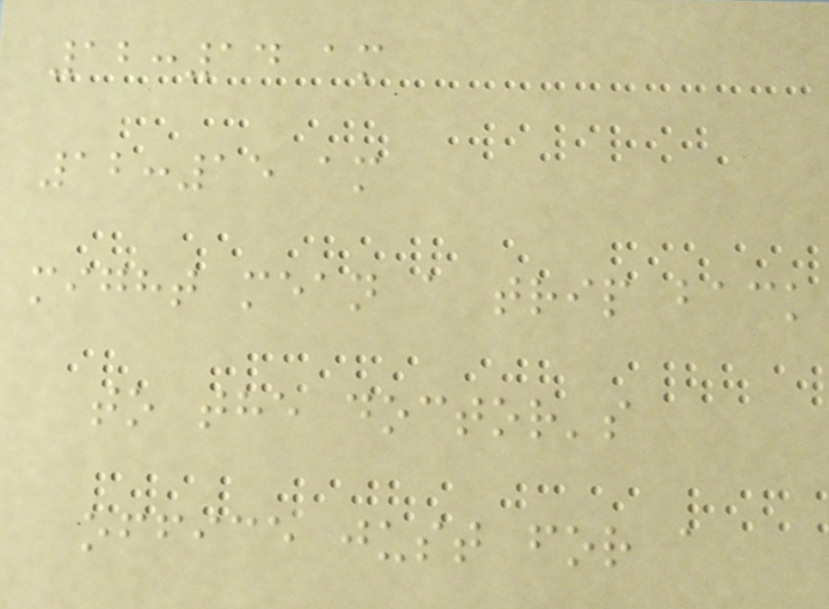12:14 am
12:15 am
might mean a trip back
to the doctor's
office just for a
